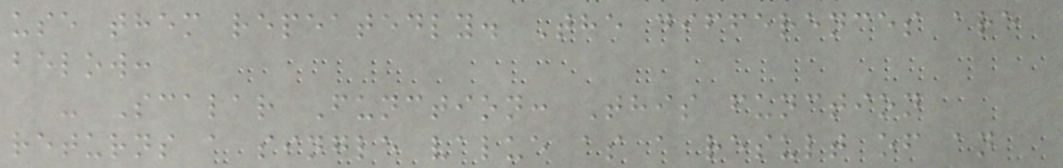use them repeatedly. The differences are
below:
- Scalar Function: This function
returns a single value as a result of an
